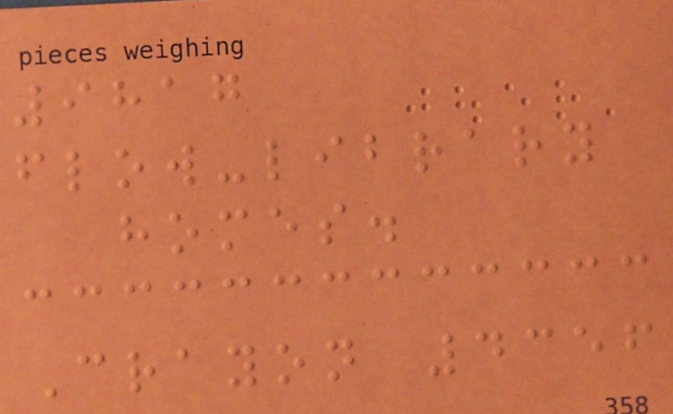9817
flow-library
homes.
Crayon 4356
